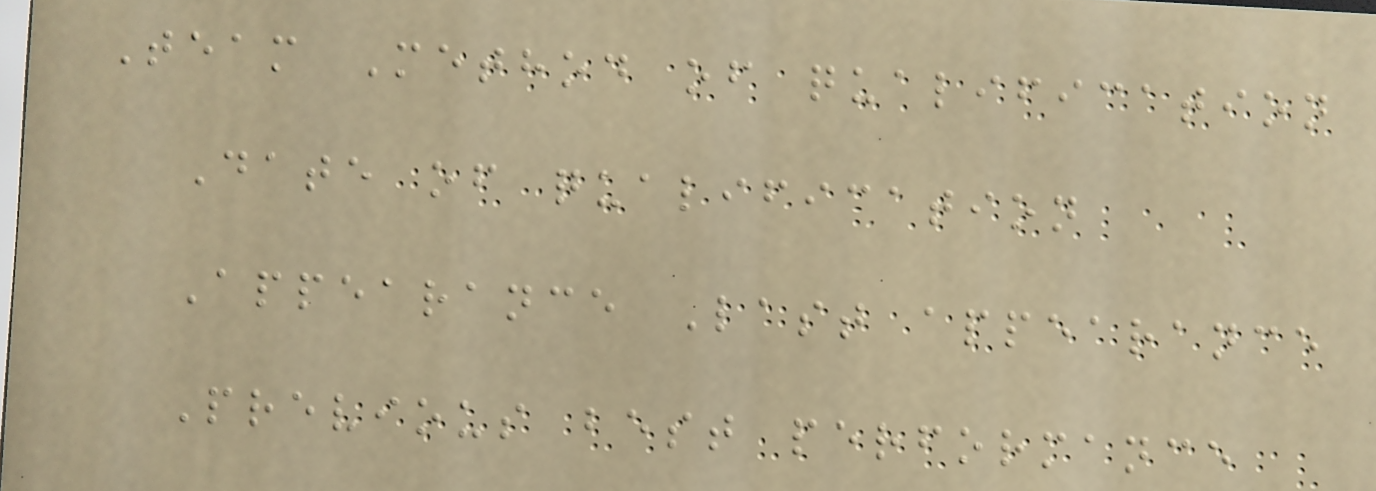Team Method of qualification
Date of qualification
Appearance Last appearance
Previous best performance
